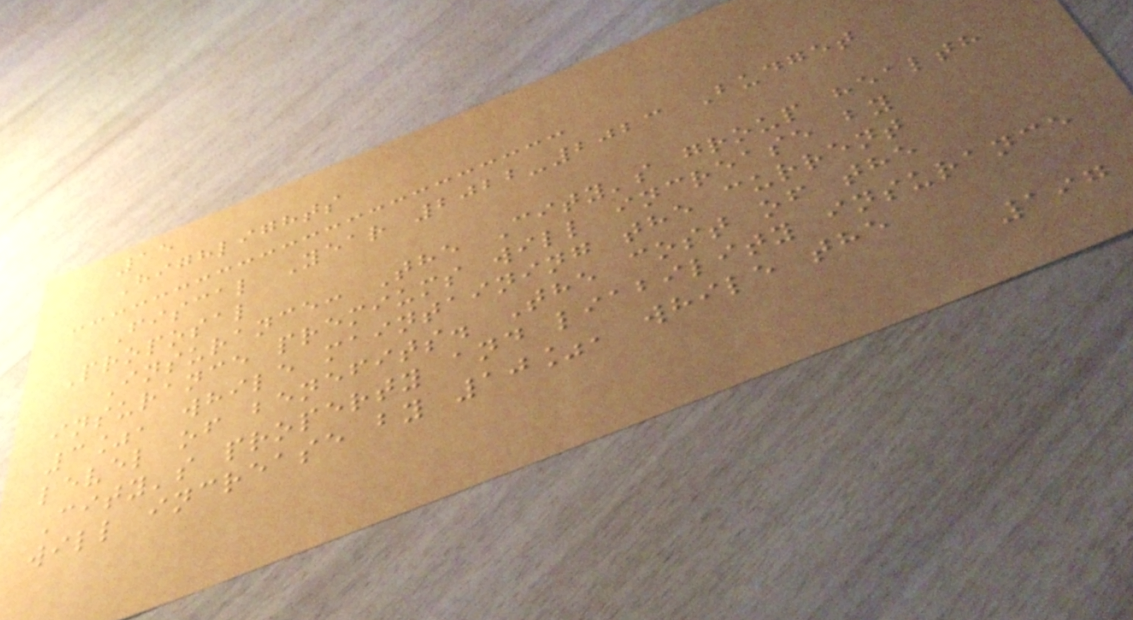15
Highlights
Fiscal Year 2022-2023 Budget
Proposal
Insurance: The City's group health
insurance premiums will increase by
3%, while maintaining the current
level of benefits. The cost of the
City's property and liability insurance
will increase by 10%, while the
197
